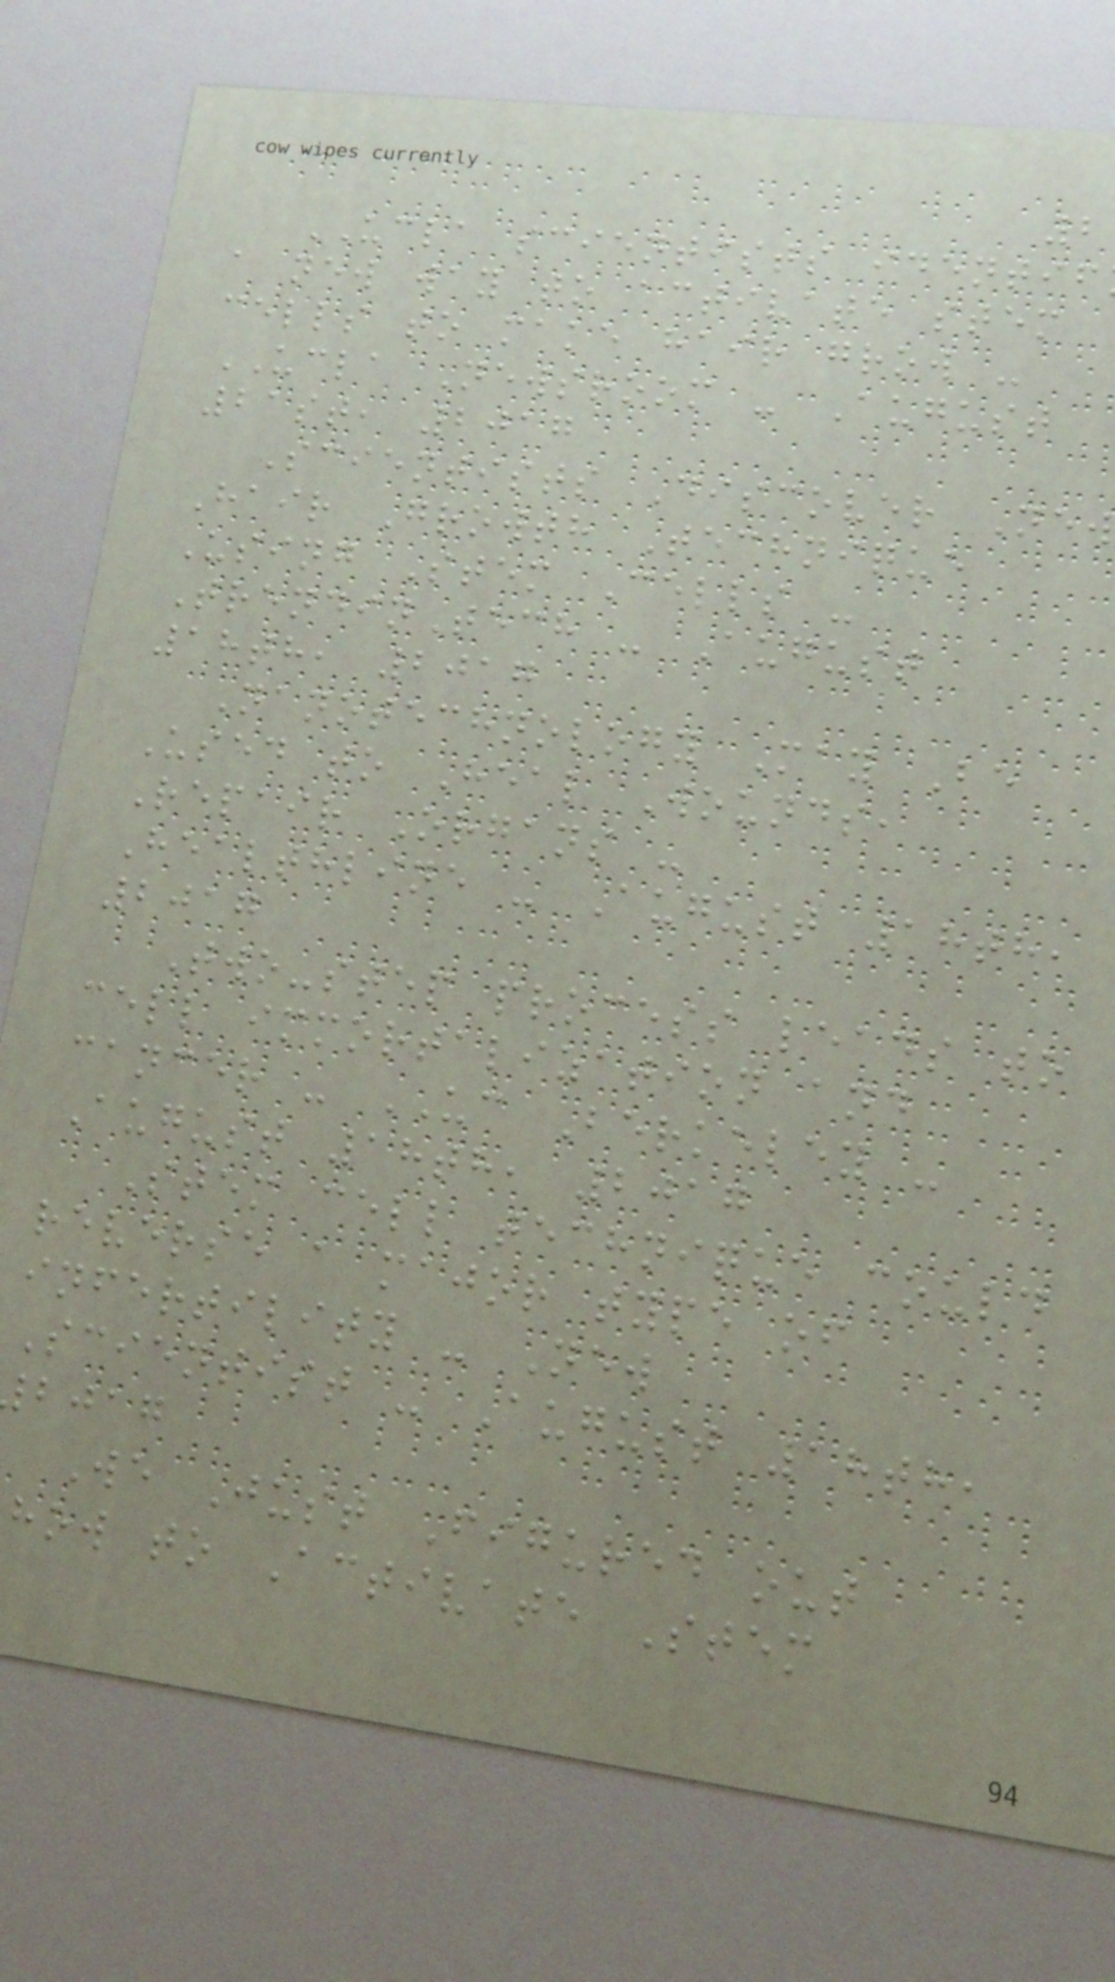UCLA scientists identif
a new way to activate stem
cells to make hair grow -
UCLA Newsroom - August
21st, 2017
Scientists Discover New
Hair Growth Technique
Using Stem Cells -
TrendinTech - August
18th, 2017
Nanotechnology May Be
Used to Heal Wounds,
Repair Organs -
Healthline - August 18th,
2017
Two-step process leads to
cell immortalization and
cancer - UC Berkeley -
August 18th, 2017
Stem cell technique could
reverse a major type of
infertility - New
Scientist - August 18th,
bjag
We Just Figured out
how to Activate Stem
